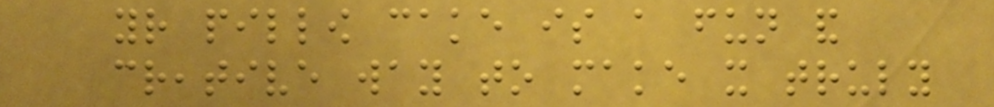your pillow cake is a fun and
creative way to make it truly
